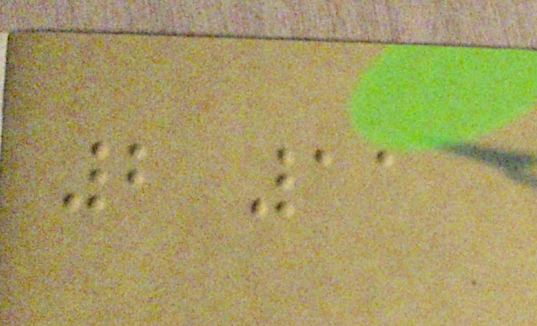2 11
